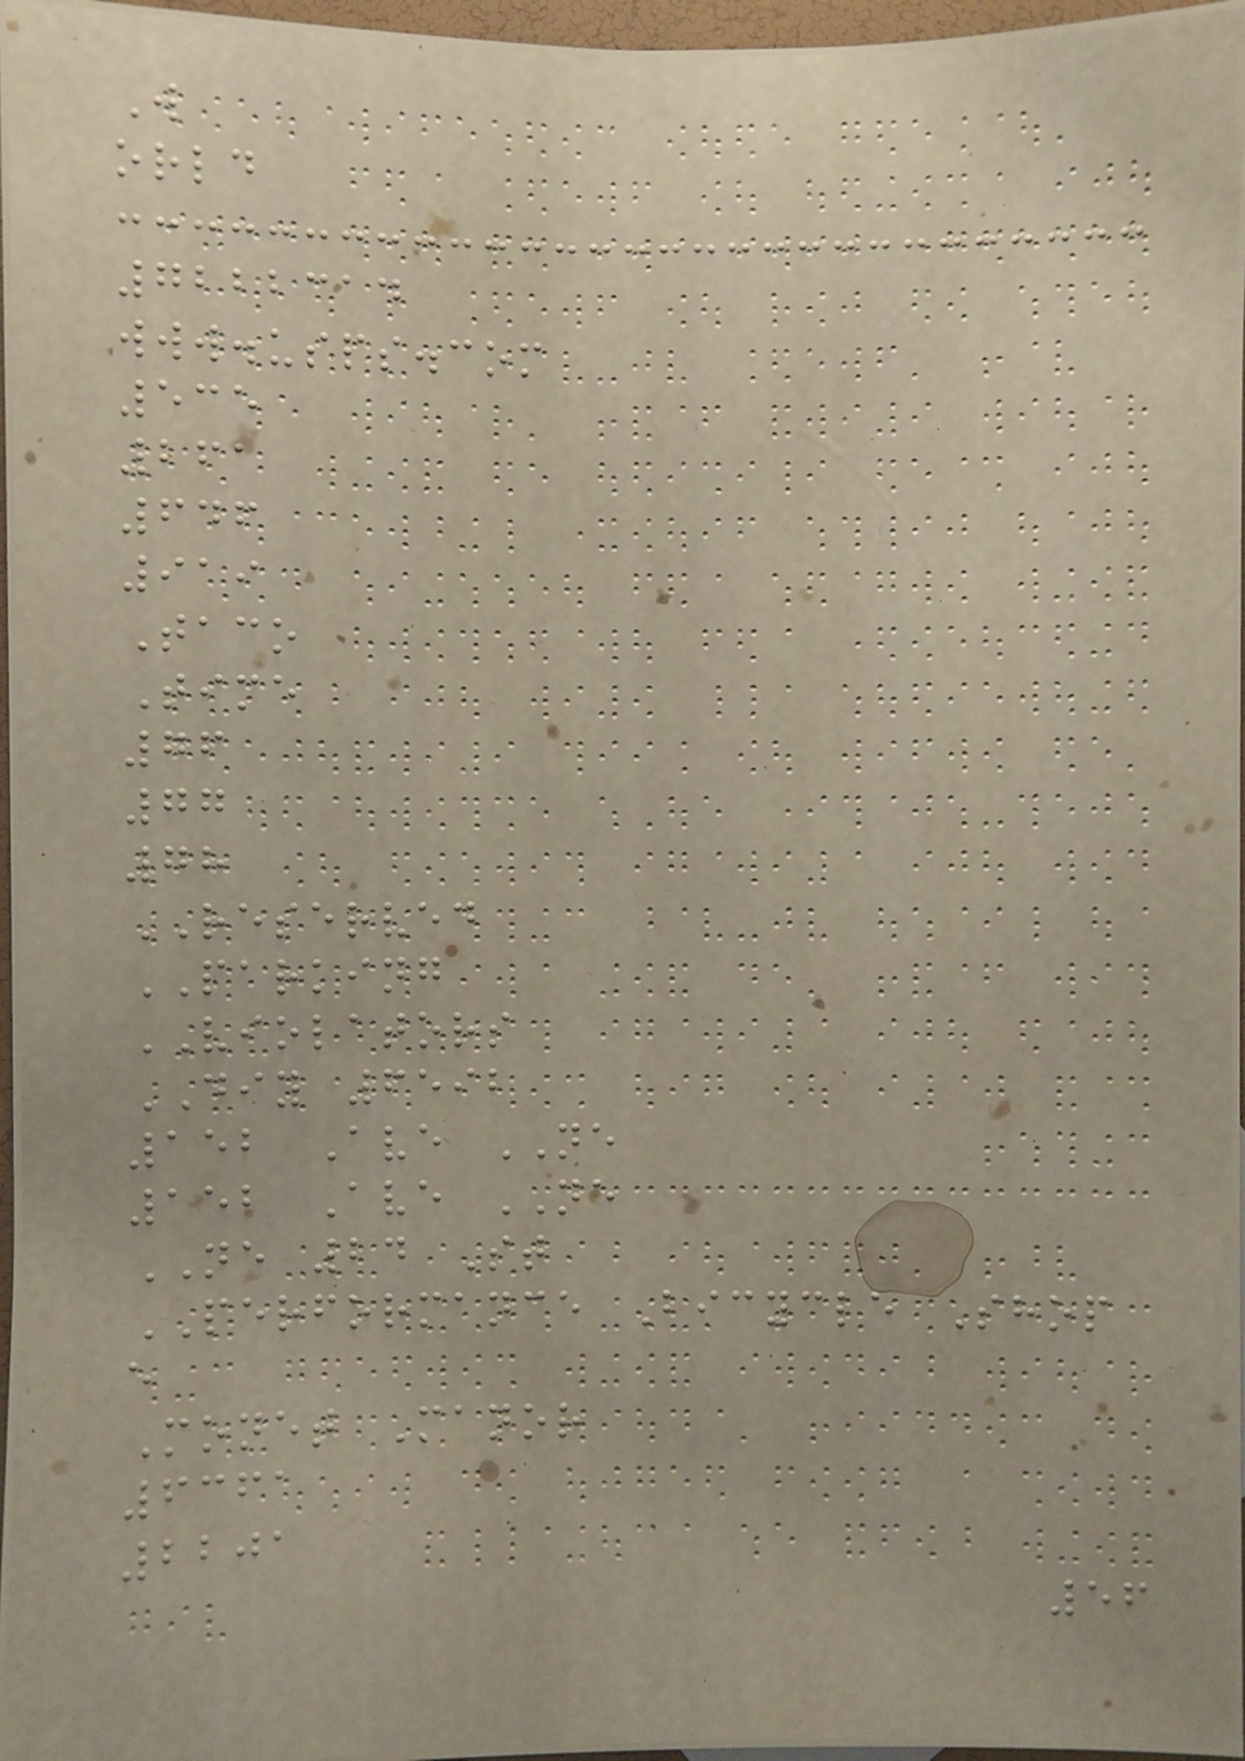W
orld
7222314
www.usps.com
535
261
646
919
Taco
Time
76
77
78
RESERVED
PARKING
VIOLATORS
DIY 6592
152 Ave NE
152 Ave NE
NE 24 St
PERFORMANCE Bicycle Shop
e
Monet Manor
6361
2201
56
